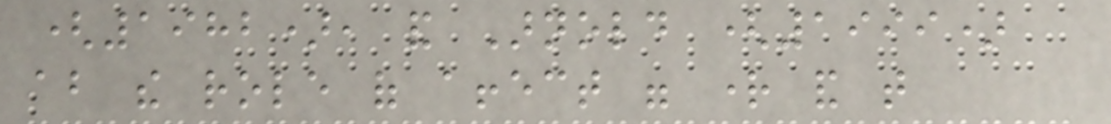(1982), and Arnold (1999)
about the role of affect were right and that
